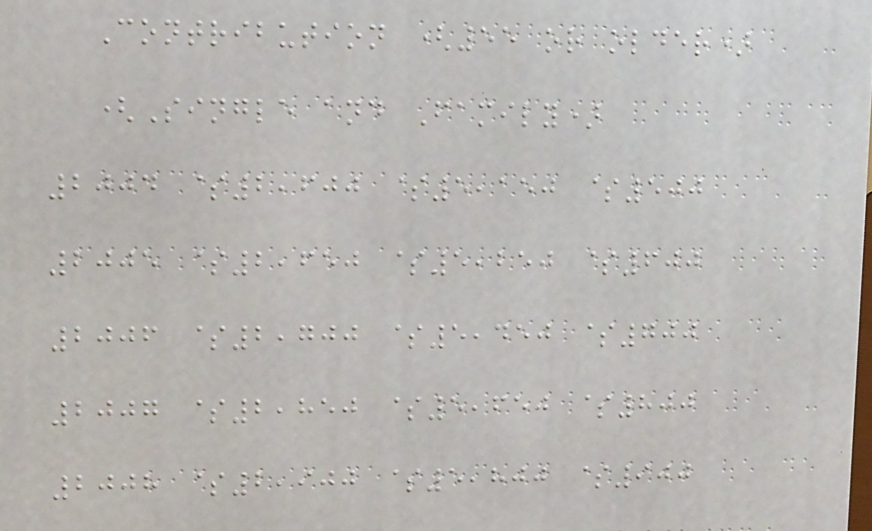Contribution (55 or older)
(Single and Family)
2004 $2,600 $5,150 $500
2005 $2,650 $5,250 $600
2006 $2,700 $5,450 $700
2007 $2,850 $5,650 $800
2008 $2,900 $5,800 $900
